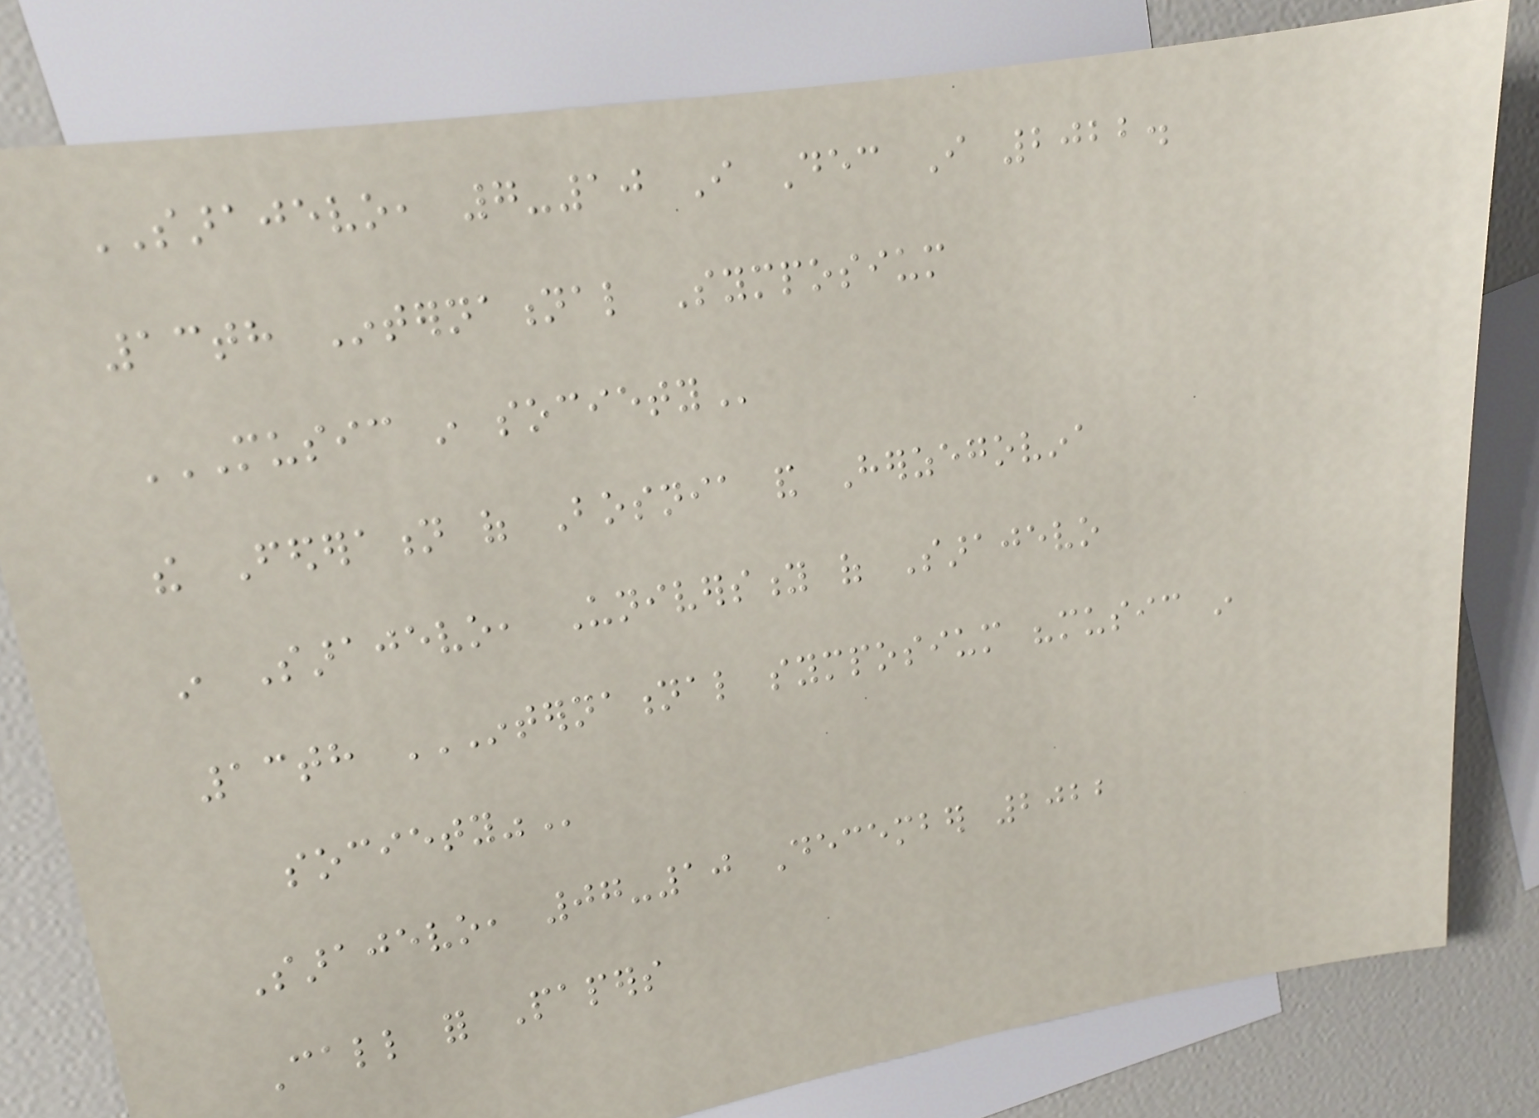SARAJEVO, 7-10 I Dec I 2022.
13th International Symposium
MUSIC IN SOCIETY
the Federation of Bosnia and Herzegovina
in Sarajevo, University of Sarajevo
13th INTERNATIONAL SYMPOSIUM "MUSIC IN
SOCIETY"
Sarajevo, 07-10 December 2022
Call for Papers
